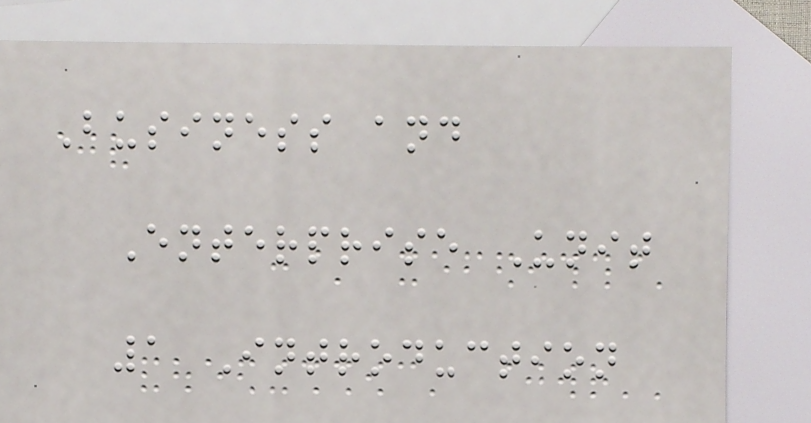Business and
Enterprise Unit
1 Introduction
